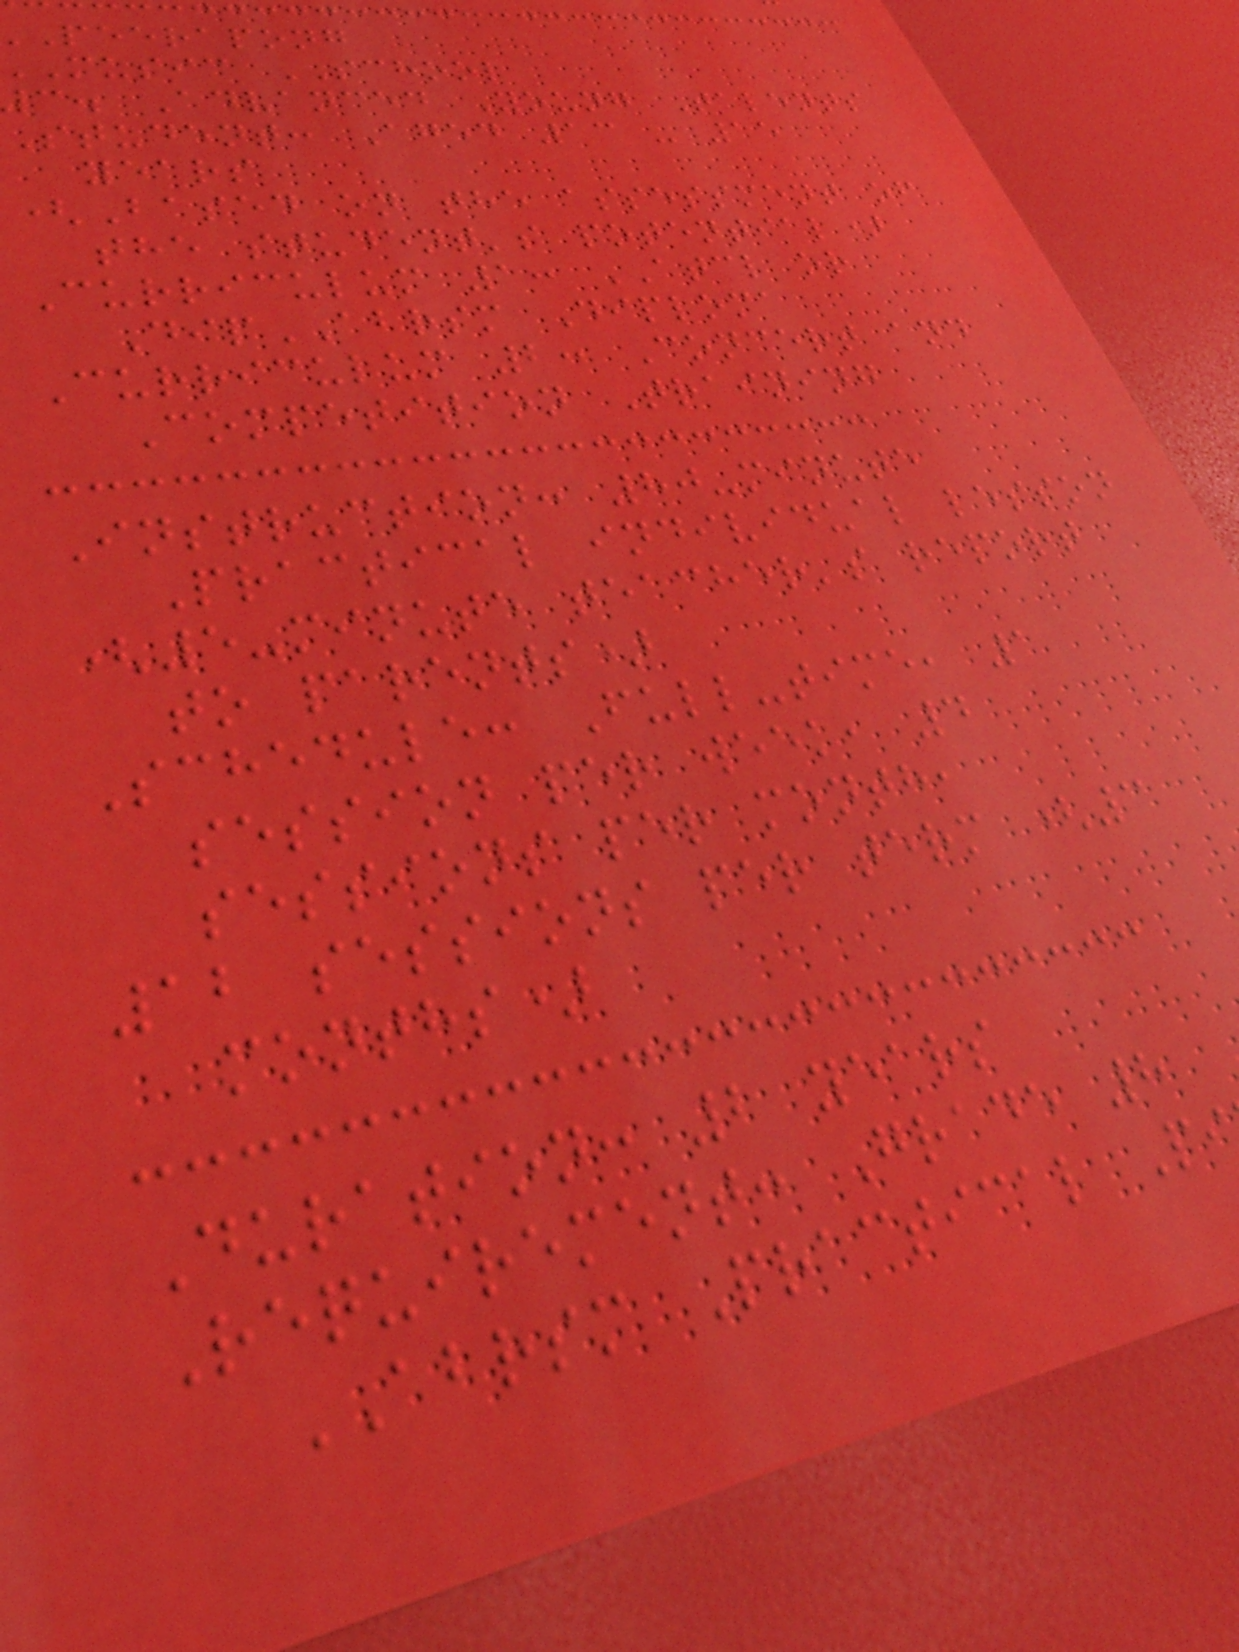peerapong
music SCHOOL
c. Advanced Young Talents
Student: Aged 13 - 15
years
(Based on the assessment of
the student's potential)
Curriculum 1: ATCL or
DipABRSM Diploma
Curriculum 2: Concert and
Competition Training
Instruction: 80-minute
Practical individual lesson
(5-minute teacher's report
to parents)
Schedule: Full-time, 1
session per week, 4
sessions per month,
12 sessions per term (3
months)
Duration: 2 years
Requirement: Grade 8
ABRSM Practical P
